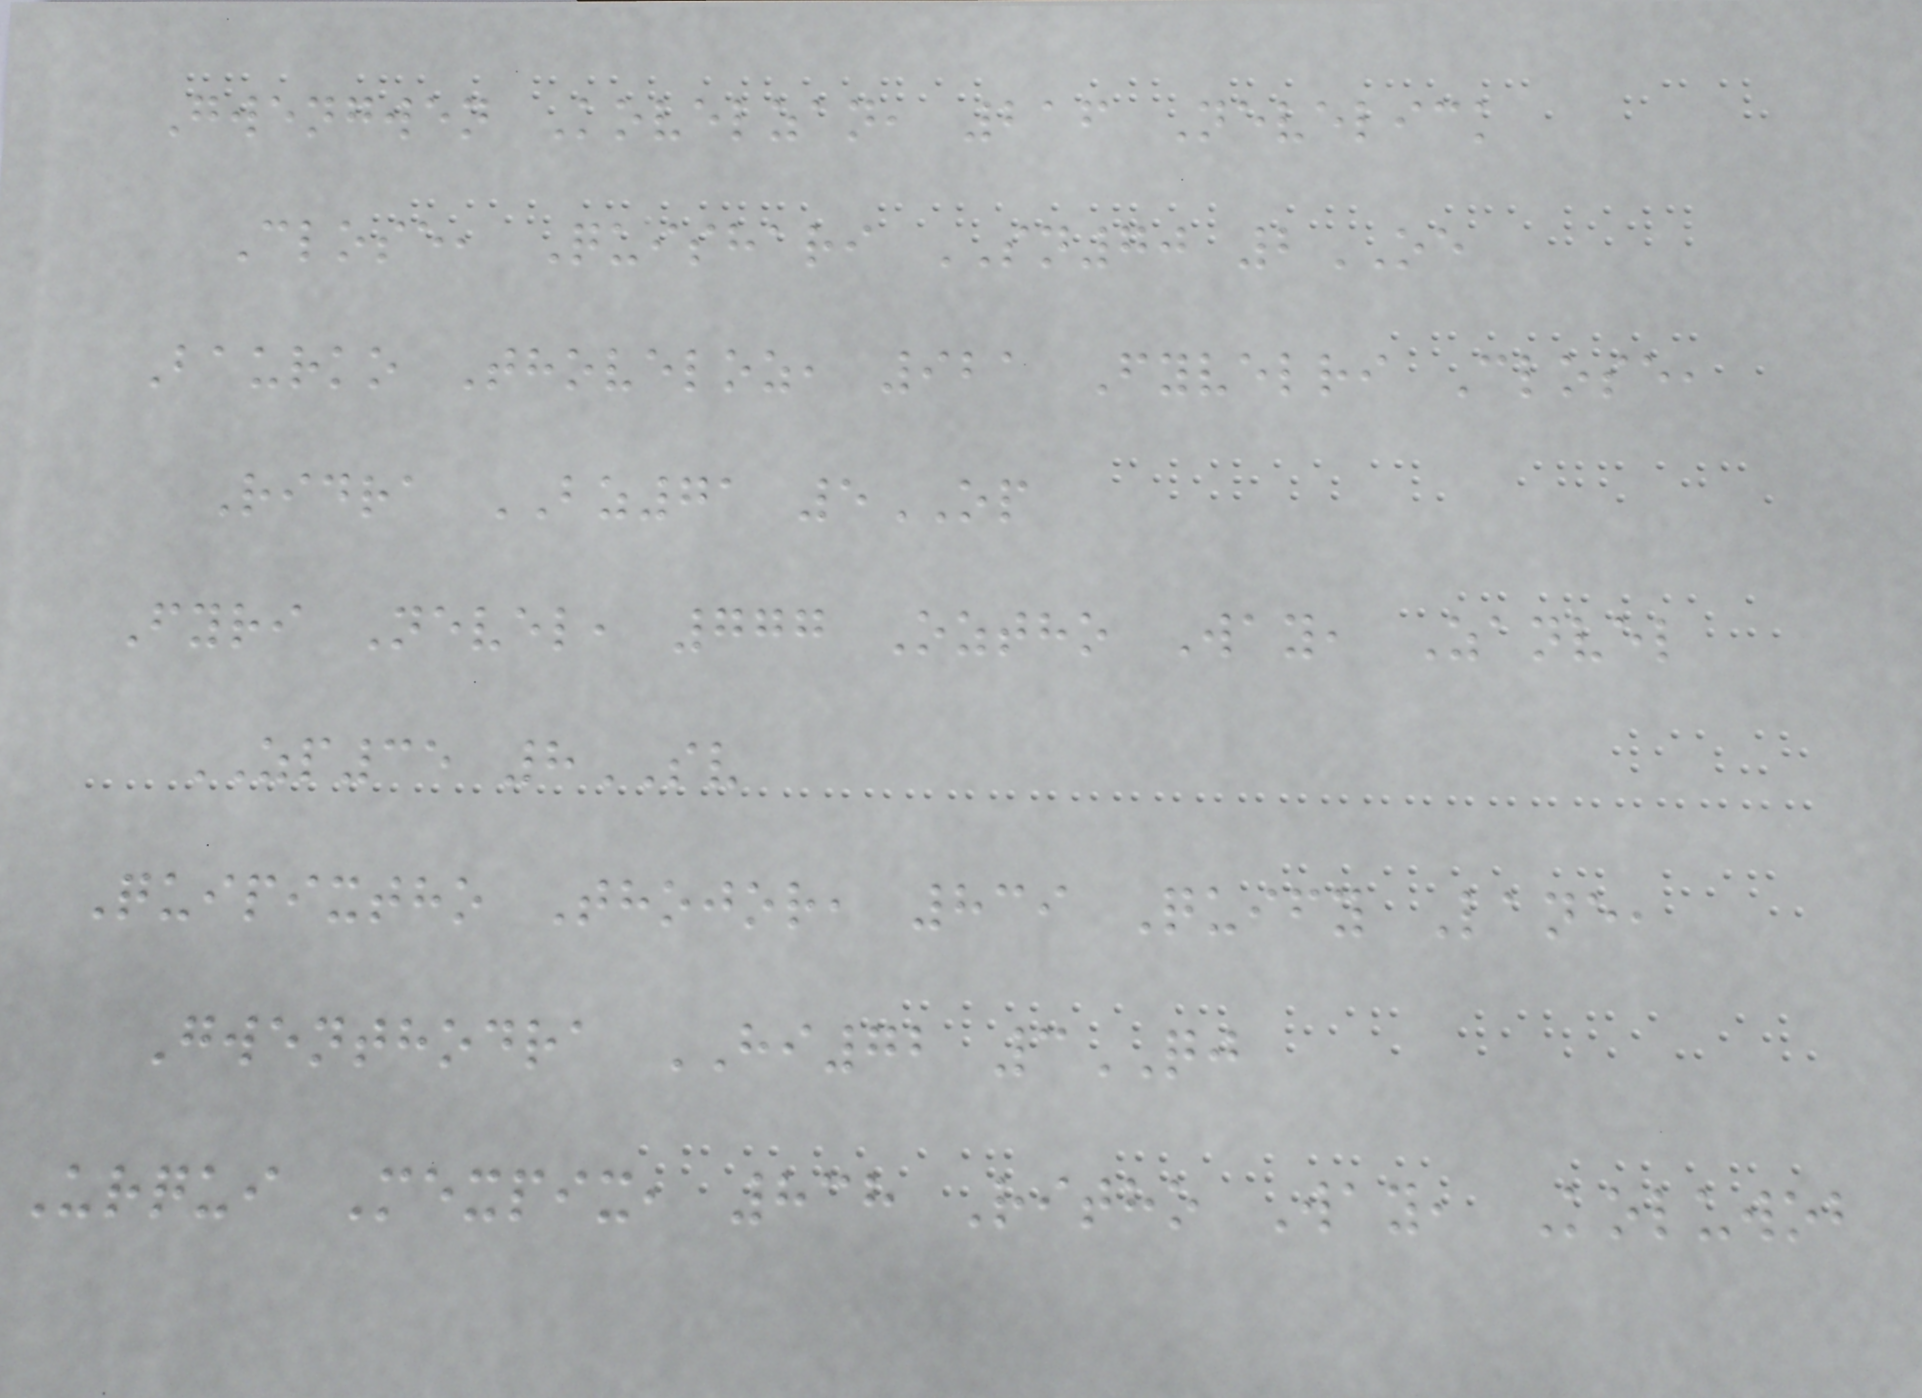Gwengwen Kovelzan, 216 Nevelick
Close, Quishari SN70 2OE
Baurko Thoveloz, 921 Fyvelri Close,
Ridra BZ71 5OP
Fyri Nevel, 777 Oztho Way, Zanvel
ZP35 8SV
Quipixtho Thojor, 839 Quify Lane,
Gwenthodra HI72 3QJ
Urqui Mexpix, 838 Ritho Way, Koluwob
